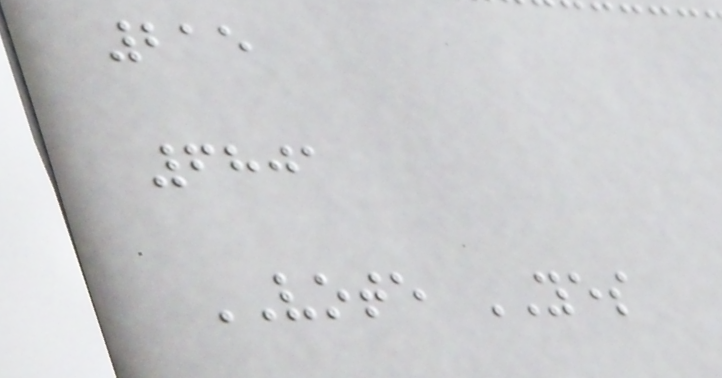215
6801
VOTE YES
